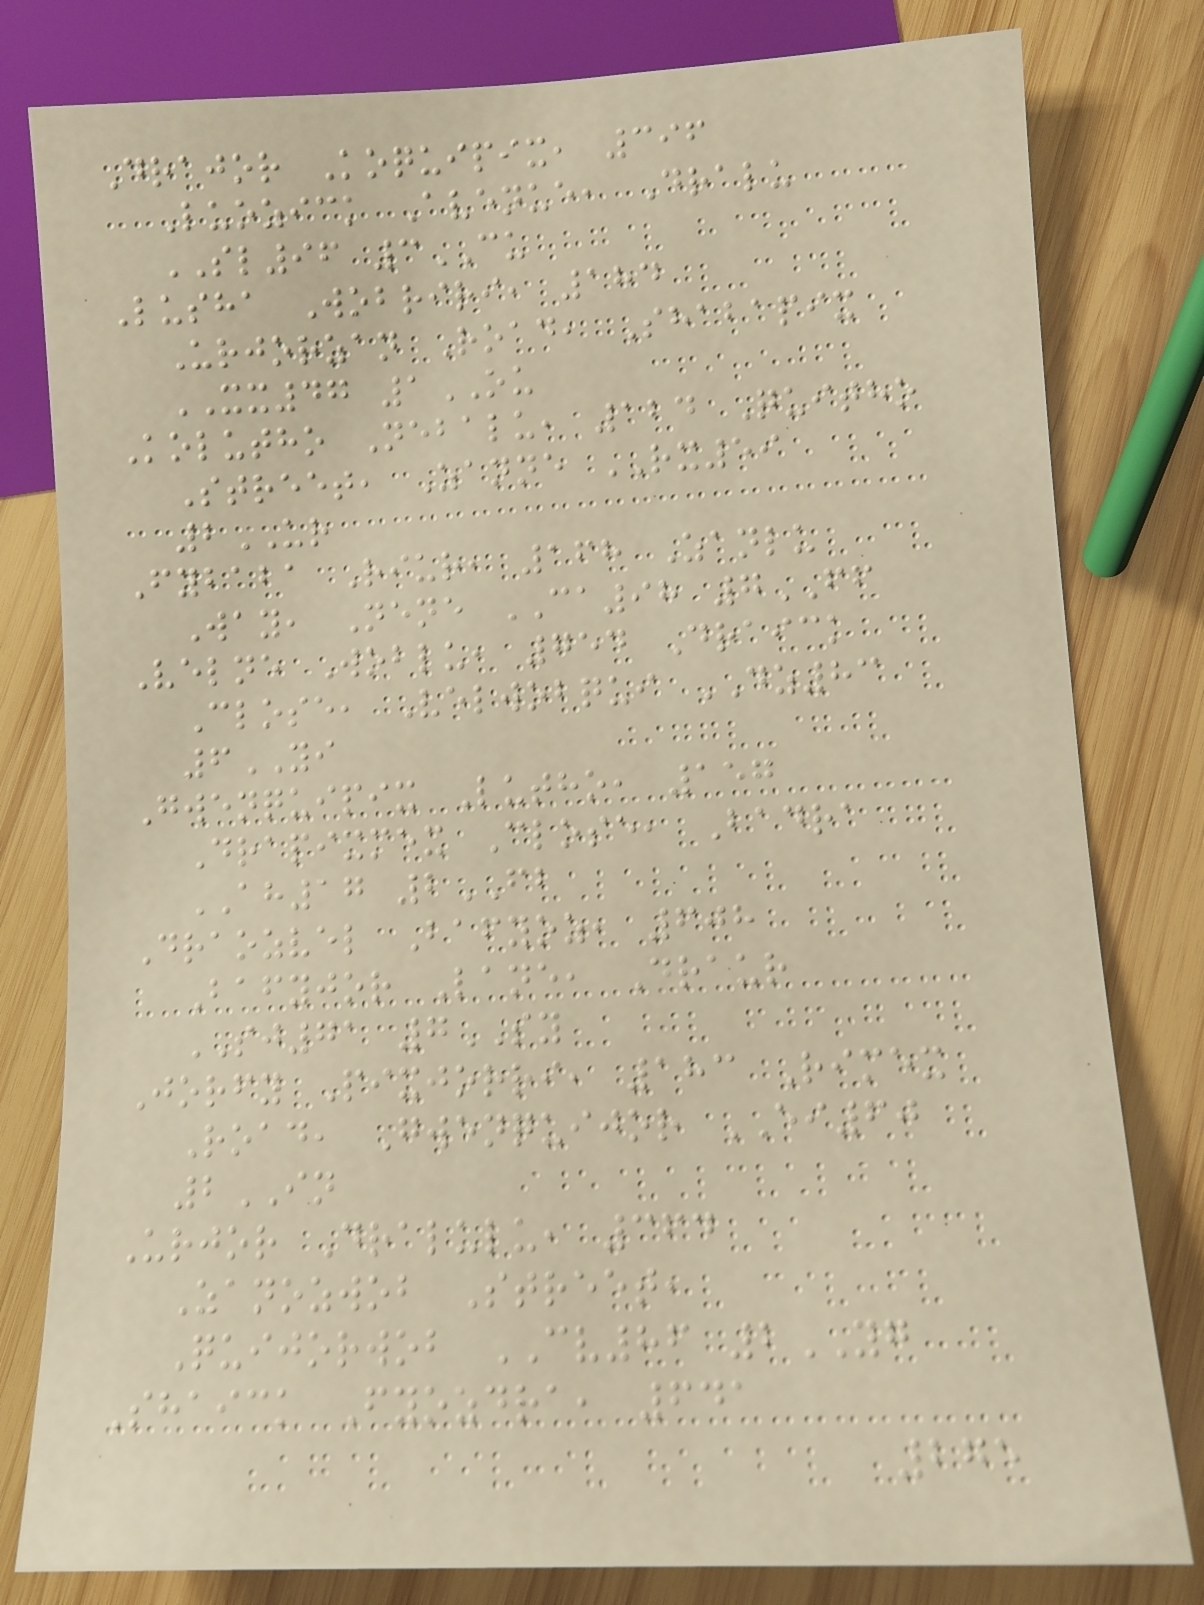Drajor Koquipix, 396
Luozick Avenue, Dralu
SL96 3CU
Lusha Wobriri, 184
Urjorzan Road, Shabapix
XX47 1OU
Kolutho Nebalu, 124 Quitho
Street, Zanne RX59
2UR
Fybaba Riur, 168 Zanlu
Way, Nene CA98 7FF
Velne Woblu, 754 Draick
Close, Velwobqui DZ83
6YI
Gwenquipix Lutho, 157
Drapixmex Close, Badra
AH17 2FB
Draozvel Bafyoz, 608
Bafyjor Lane, Draur
SJ71 7SY
Jorfy Pixjorri, 183 Rimex
Road, Gwenquijor EI60
2IN
Urjor Dralulu, 364
Zanozwob Street,
Quijorwob CV86 2YG
Shaick Fyozdra, 641
275
